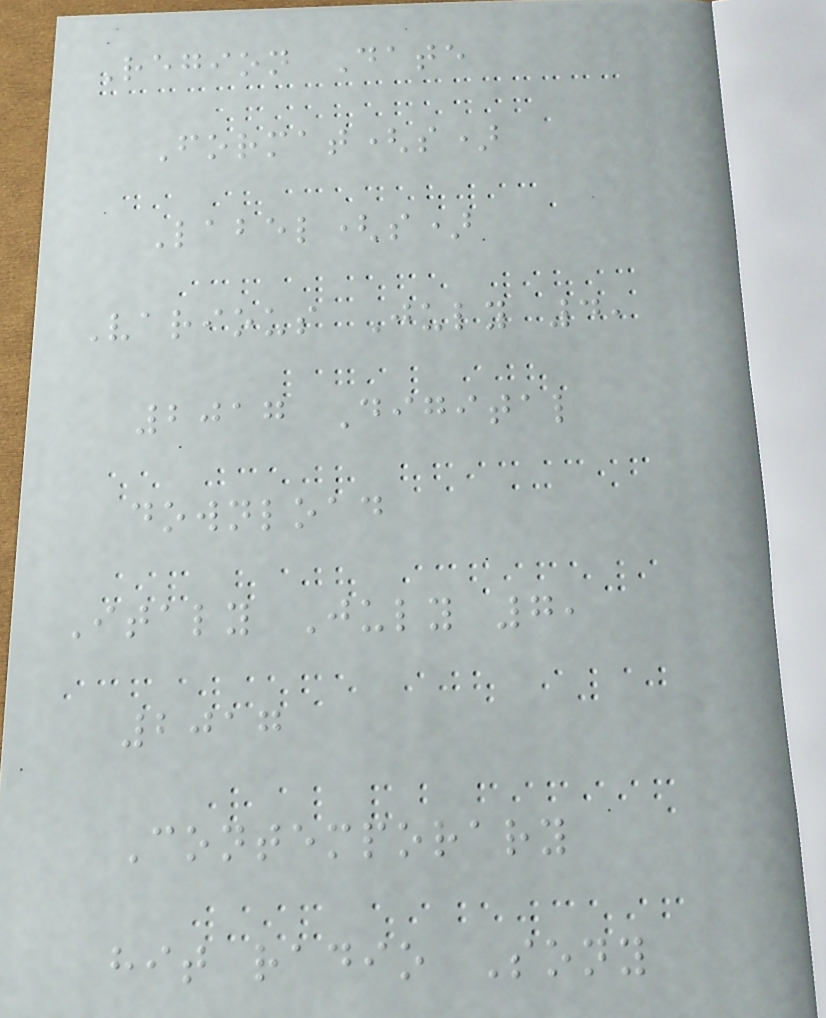Region Date
Format(s)
Label(s)
Various July 4,
2017 Digital
download
Italy July 7,
2017
Contemporary
hit radio Sony
